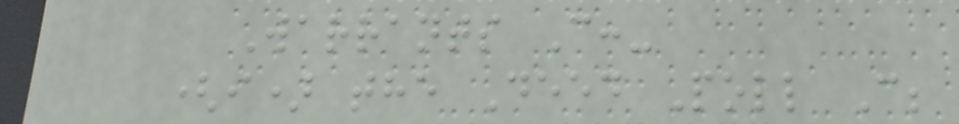Warrants C:-
(i) the Deed Poll C;
